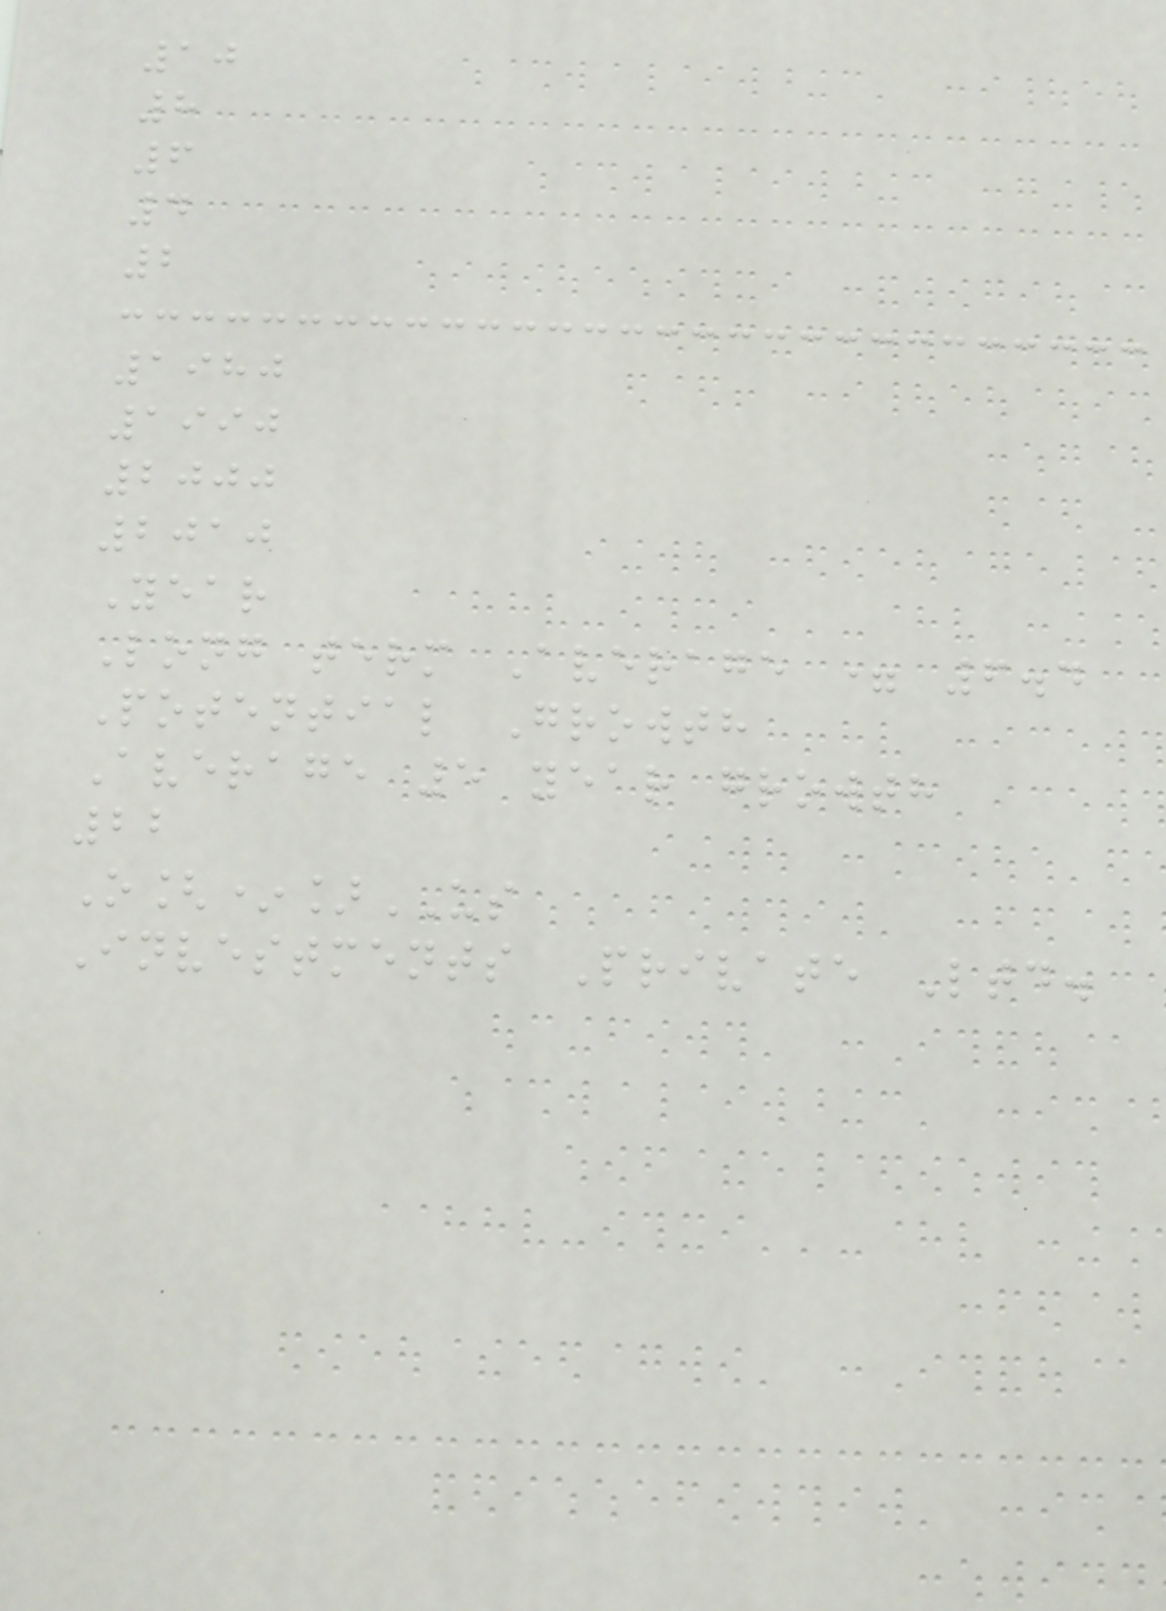10
8
6
4
2
1980
1990
2000
2010
Year
Long term Average = 6.4
Potential Growth
Average 5 year growth
22
O[*]US
Investments Private Ltd.
